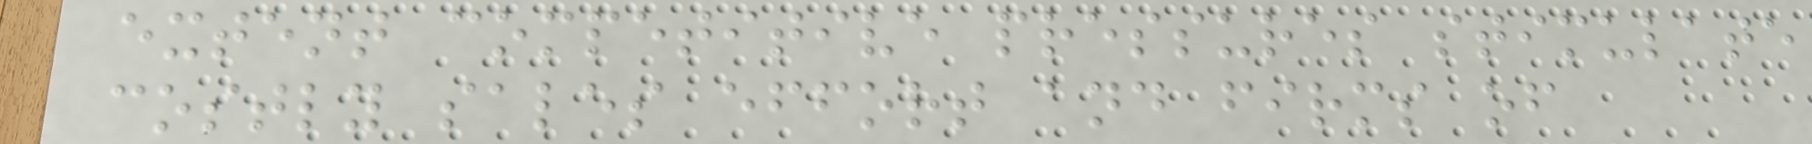extent competitive pressures stimulate
costly sales effort and firms of
